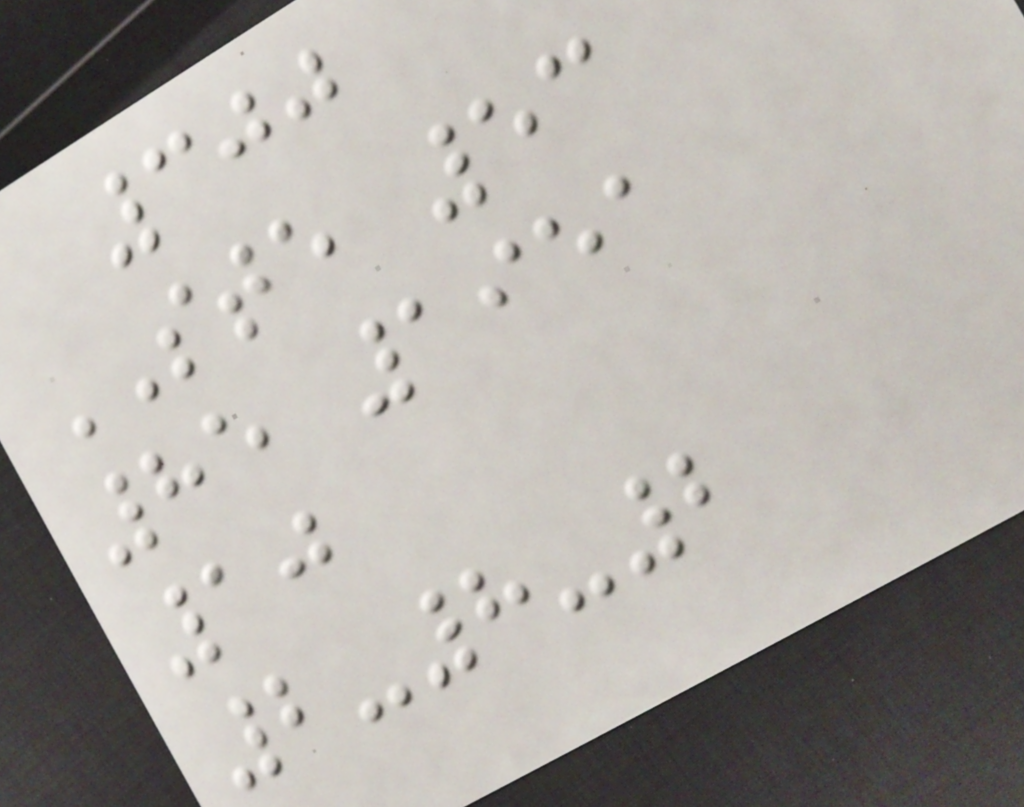300
STE 53
85 1951
10
2-8-2
